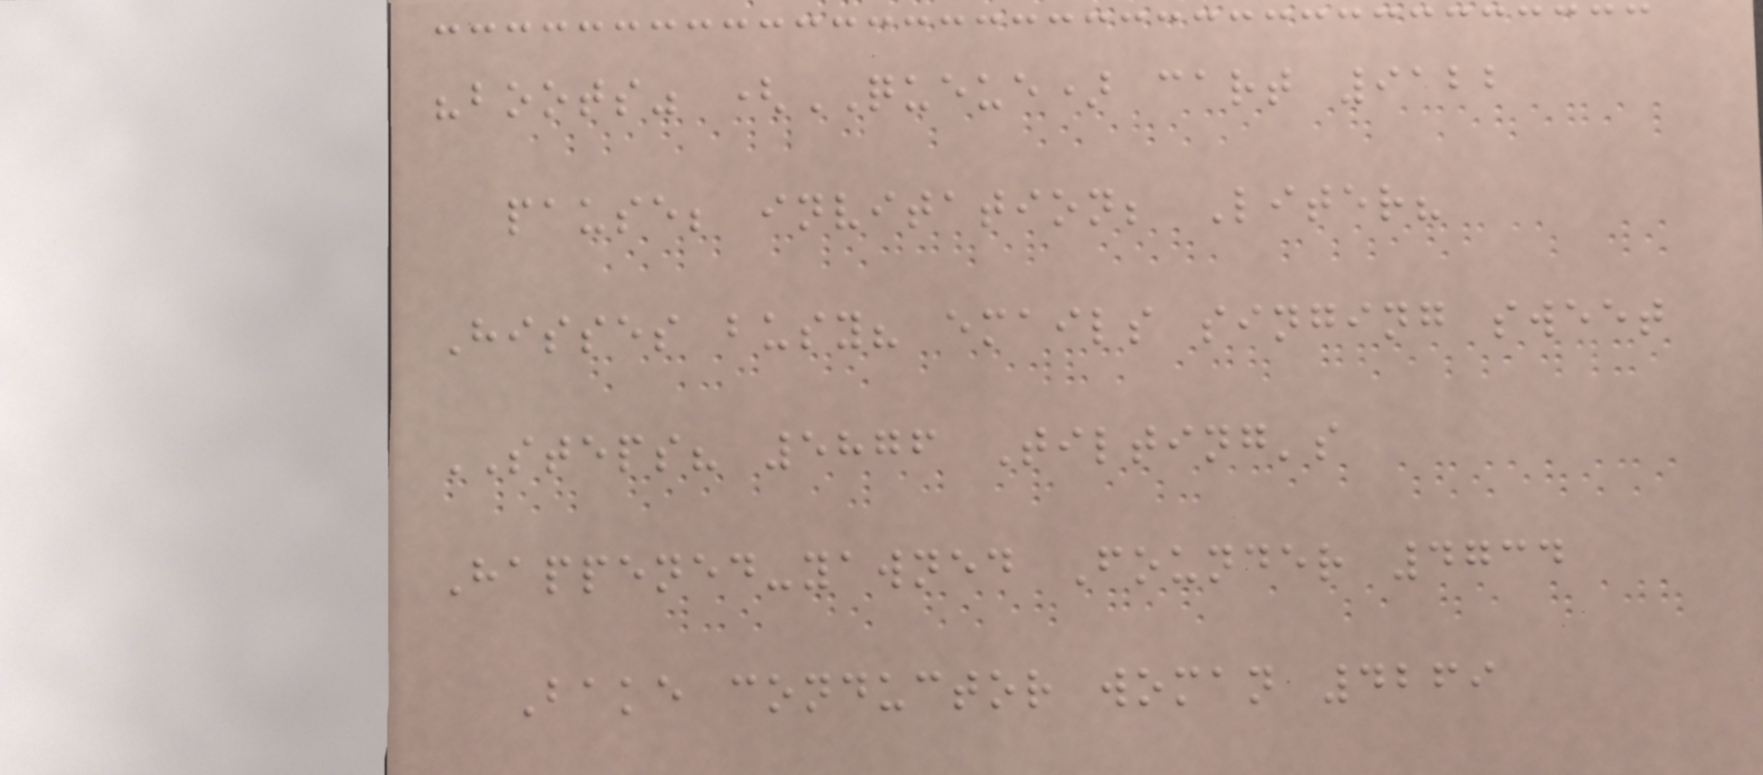"boots" (QUEUE) cart 9122
pause; invitation; Liter?
Hisses busy? emails singing sweet
STEPS? 5876 Tilting's
Happened-yawned Founder 4734
Bake conductor woman 4269
